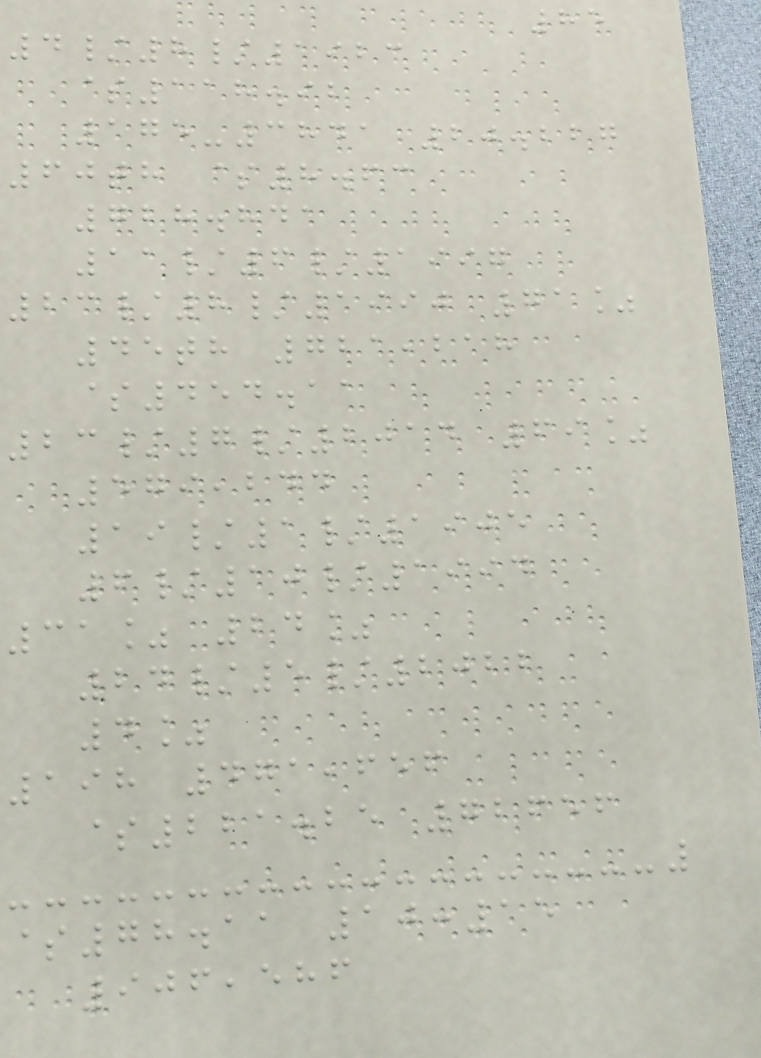85
4/8/1923
$118.92
175-3841 20.227
60th $8.63
728.841
11/6/1997
23/8/1990 71%
45th 721,218
$454.11
23/7/2014 69%
579,244
19/1/1905
6/10/1994
31% 24%
24/5/2022
4%
198 471,656
$221.25 72656
$78.11 10:15
906,586
